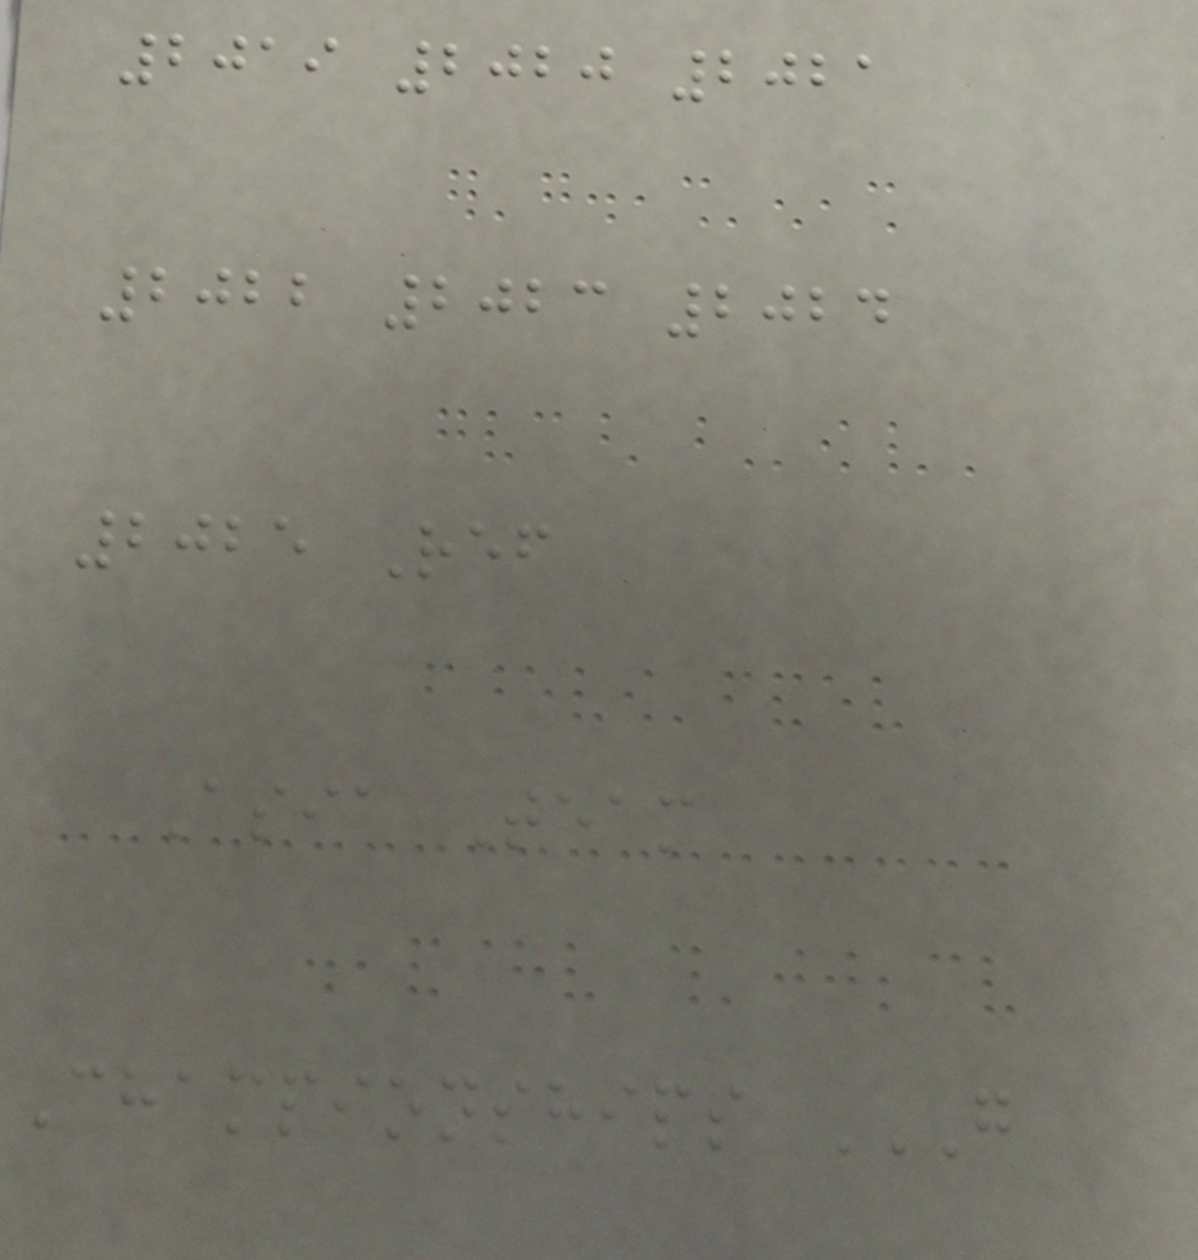2019 2020 2021
2022 2023 2024
2025 Ref
Asia Team
Championships G
